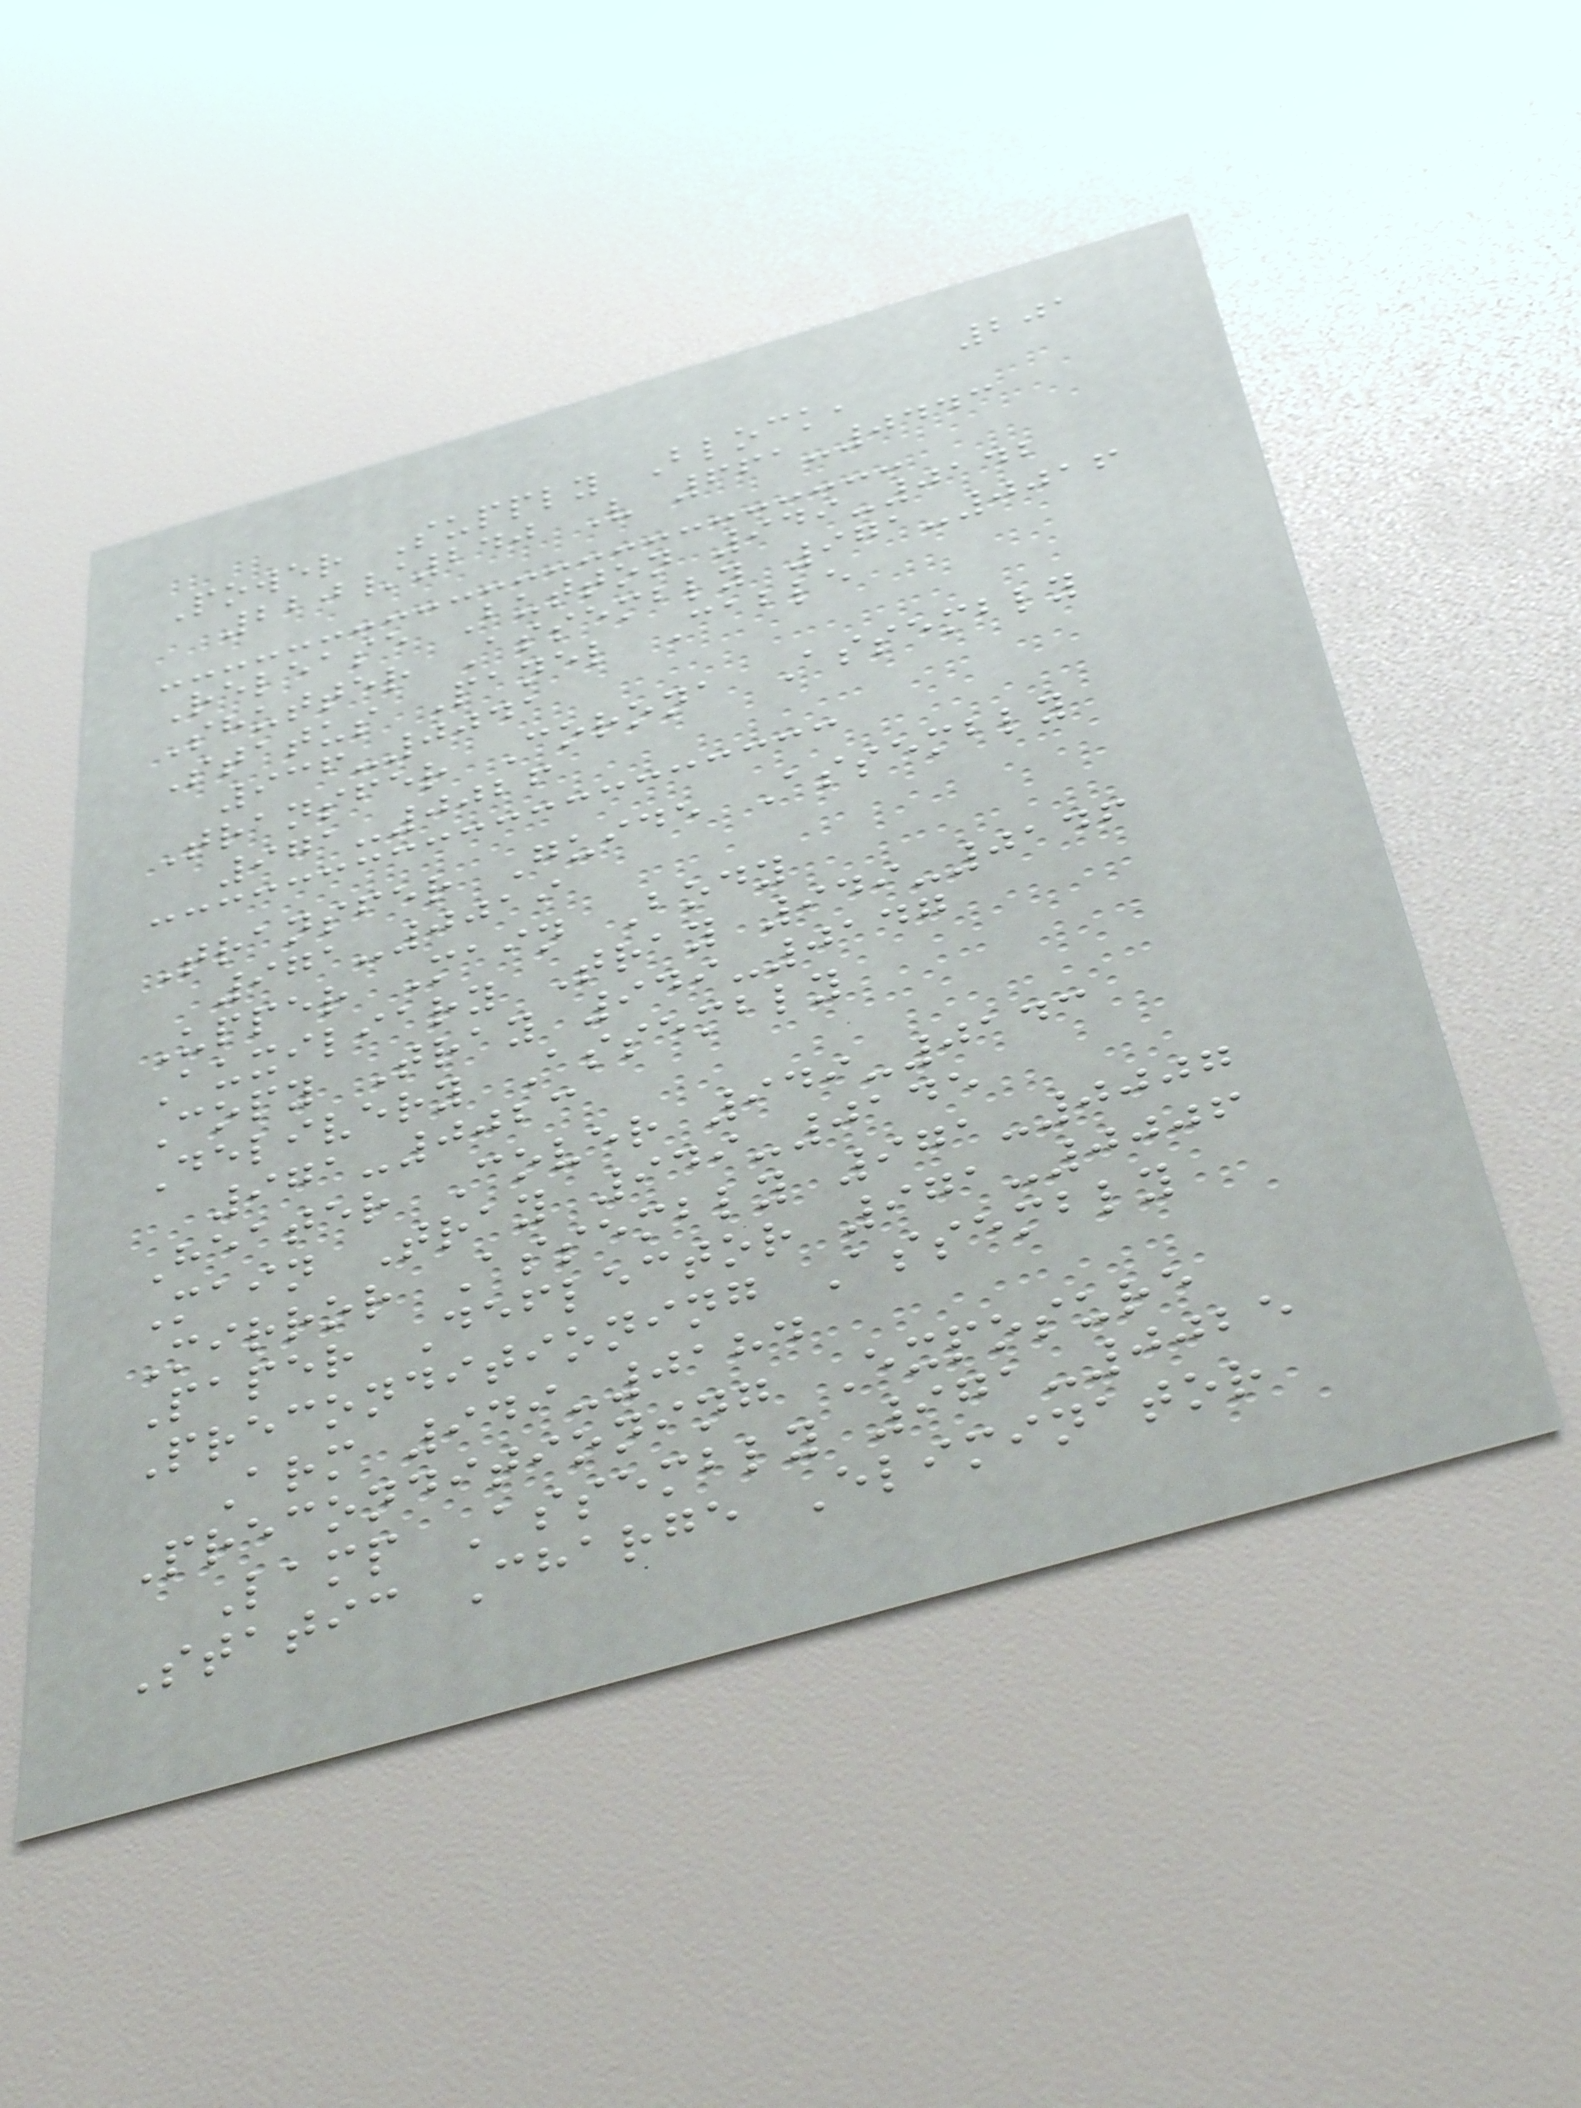201
Power Supply Block,
220/240 V 661-0443
Release Button 949-0142
Shutter Assembly 971-0016
Status Panel Cable
936-0041
Transfer Corona Assembly
971-0026
Transfer Guide Assembly
971-0019
Upper Main Body
Auxiliary Tray 949-0146
Copy Tray 949-0147
Delivery Assembly
971-0023
Heater Cover 949-0143
Main Tray 949-0145
Mirror Assembly 971-0007
Paper Deflector 971-0006
Preconditioning Assembly
Arm 949-0184
Preconditioning Exposure
Lamp Assembly 971-0025
Static Charge Eliminator
